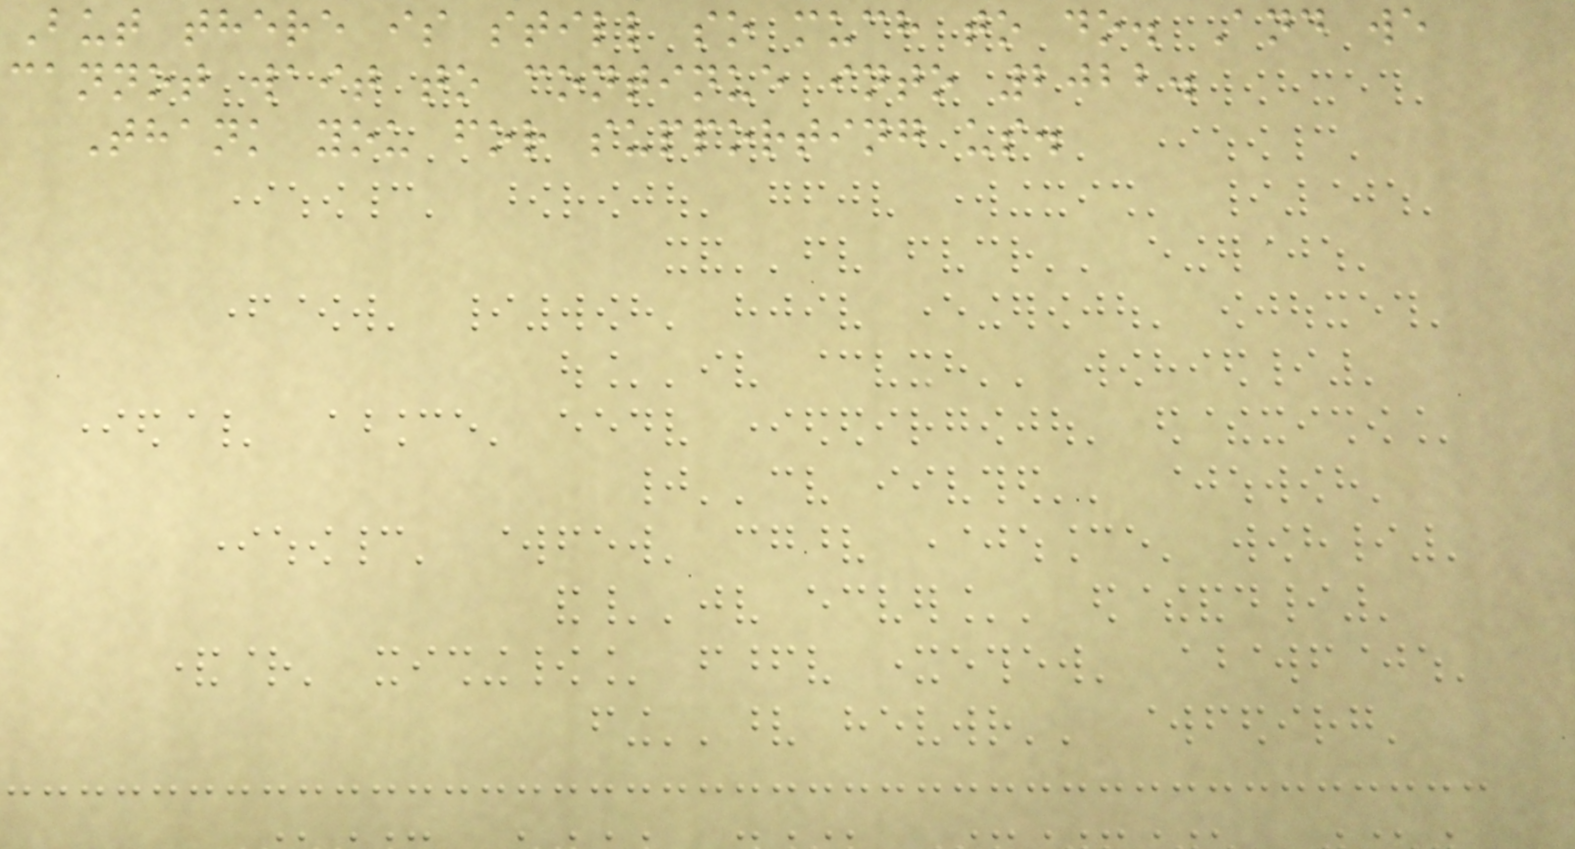But there is still so much to do. And we
cannot wait to continue into 2022.
Thank you for supporting us.
